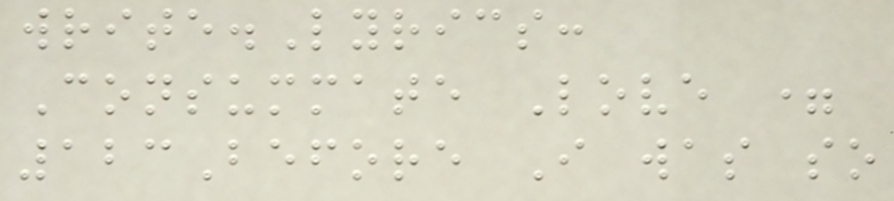write.Lyrics:
Consummate Love =
123Before I was so
